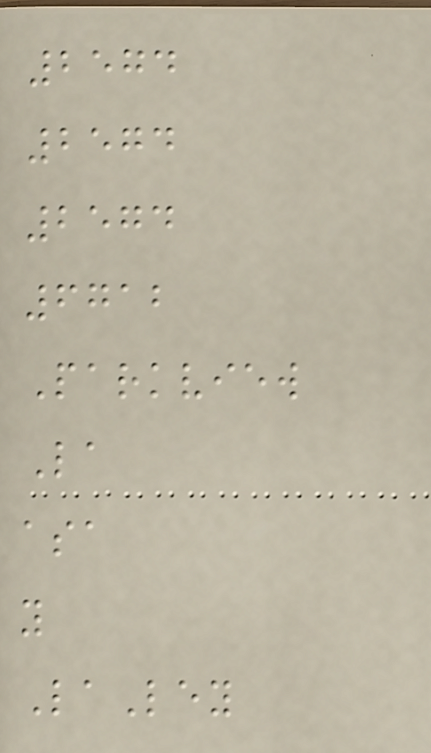2574
2574
2574
6712
Parkview
La
asa
y
LaLey
